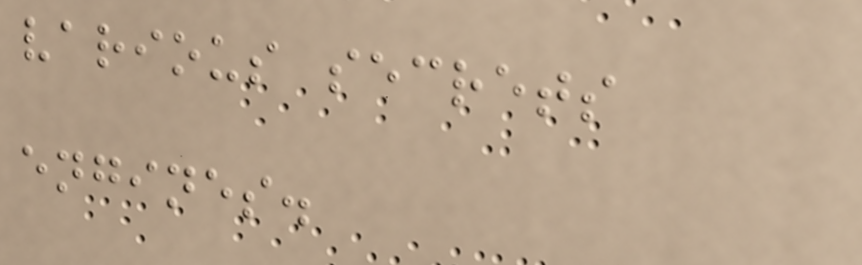various secrets
engines.
